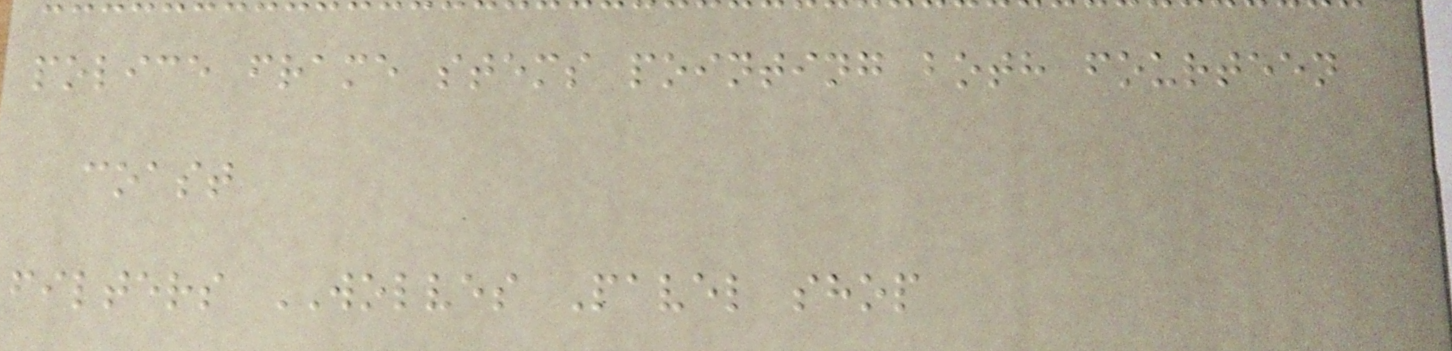police frame stems pointing both fourteen
coast
filters WOLVES Pavel shop
